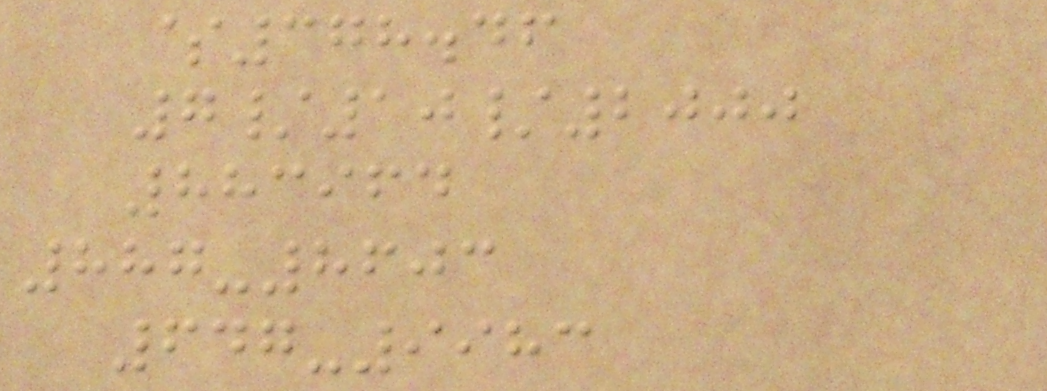$378.46
7/10/2000
883964
887-8603
647-9983
